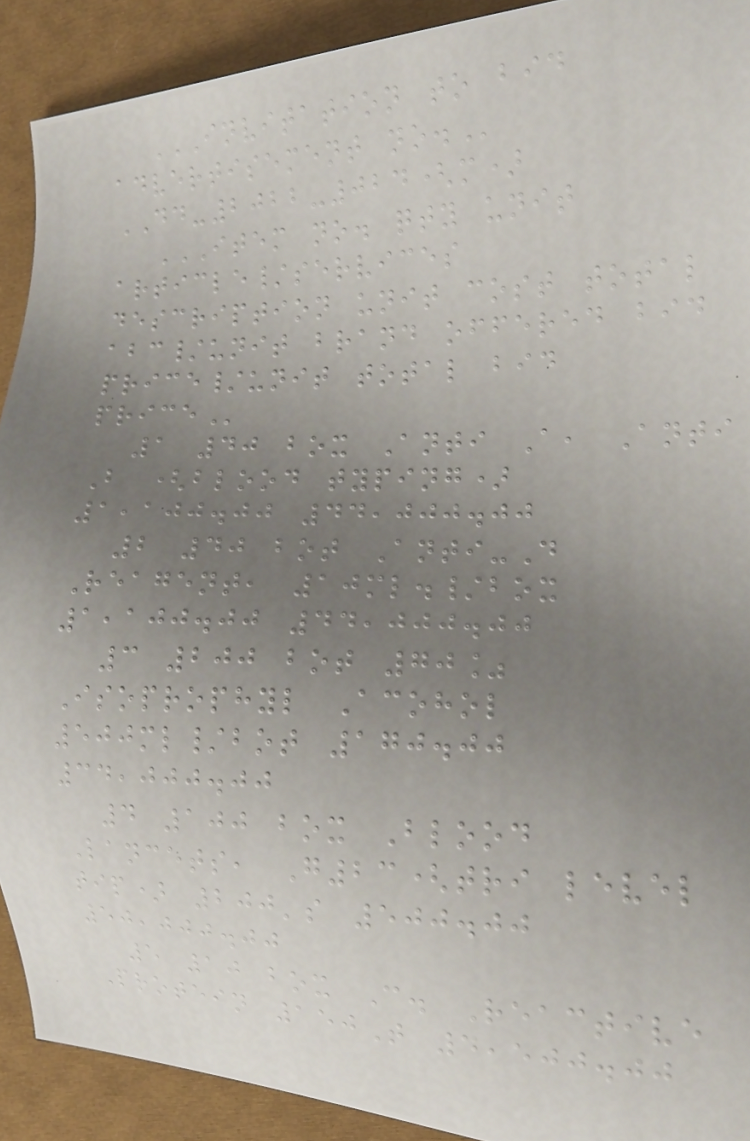INVITATION TO BID
ADVERTISEMENT NO.
DD-2022-024(m)
ITEM NO. QTY UNIT
ARTICLE/SERVICES
DESCRIPTION UNIT COST TOTAL
ABC/UNIT BRAND OFFERED BID
PRICE/UNIT TOTAL BID
PRICE
1 40 box Anti A, Anti
B (blood typing)
1,100.00 44,000.00
2 40 bot Anti-D
Reagent, 10ml./box
1,100.00 44,000.00
3 200 bot 70%
Isoprophyl Acohol
500ml/bot 170.00
34,000.00
4 100 box Blood
Lancets, G23(tri level
tip) 200's 500.00
50,000.00
5 10 box C. Reactive
Protein 150T 4,500.00
